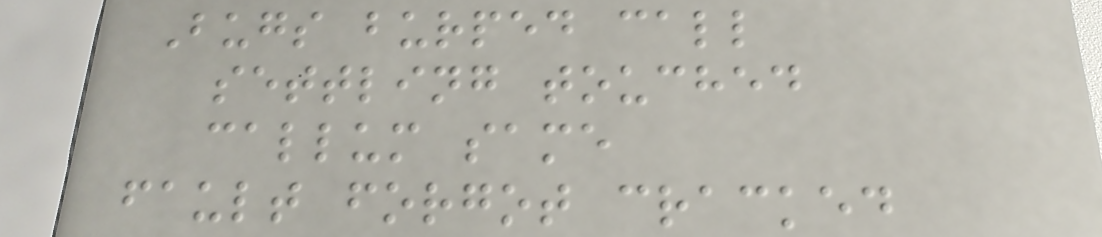Bugs burped call
settling touched
callum same
fault forgot cracked
